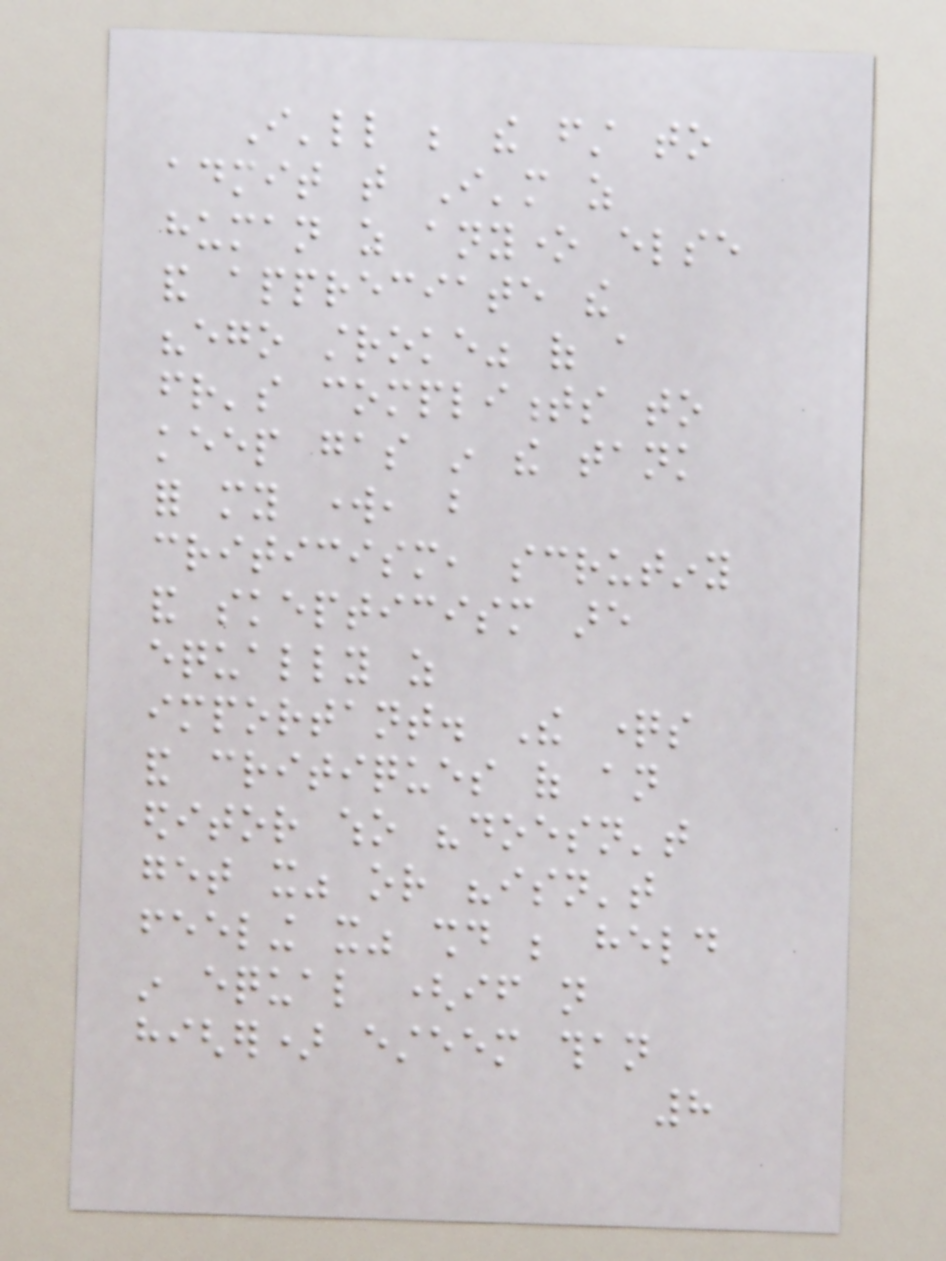I'll be the first to
admit that I'm as
human as anyone else
and appreciate the
"ego stroke" of a
friend's compliments to
keep gas in the tank
for my work, but
criticism, scrutiny
and skepticism are
equally as
important. The questions
and critiques of an
editor who "doesn't
get it" or "isn't
feeling it" should be held
in equal (if not
higher) esteem than
8
